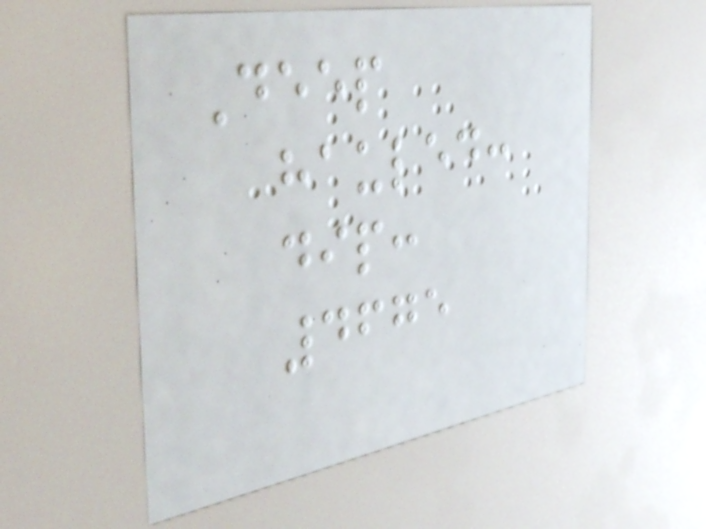Deep
hauled:
dip:
4675
